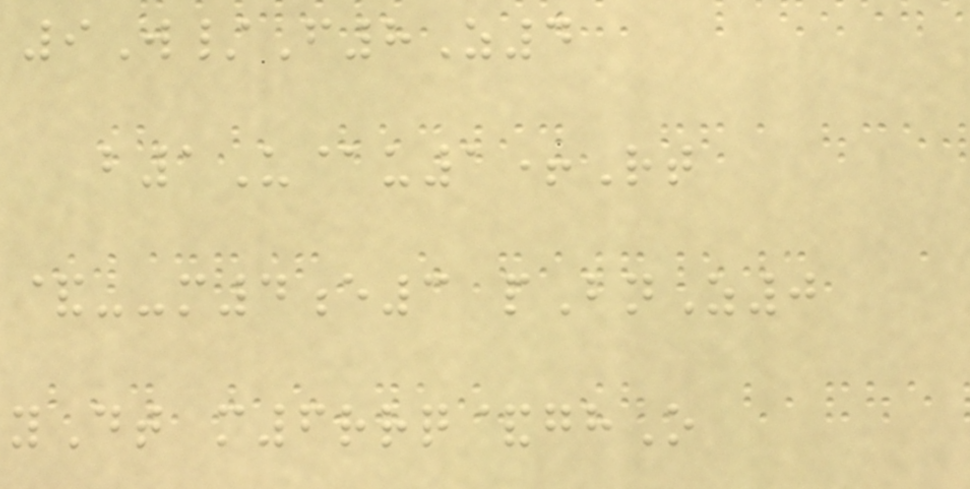9W/F8Z4
b1U@u1+Rt
&--m4e3 pBnZ0
yDt m6rrq&ghO
